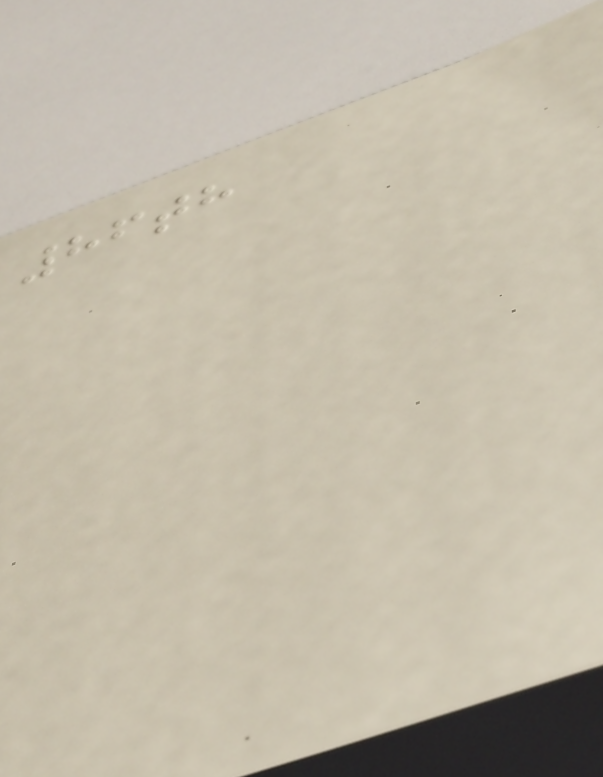86th
